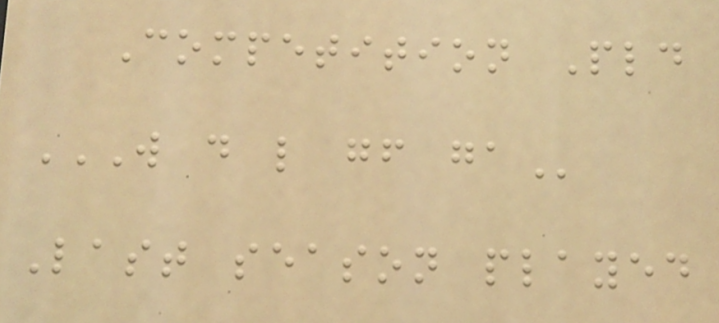Competition Pld
W D L GF GA
Last season played
